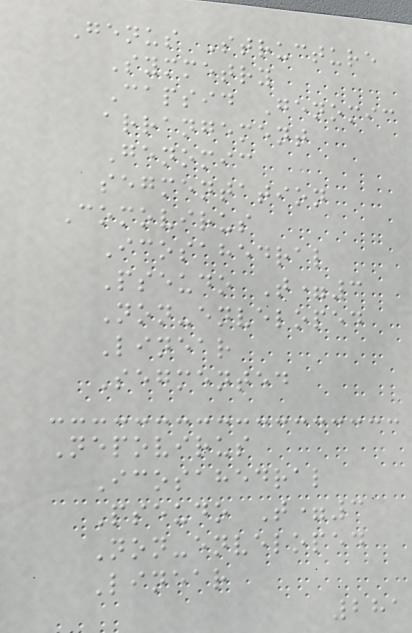Genus Structure
Symmetry
Capsid Genomic
arrangement
Genomic
segmentation
Comovirus
Icosahedral
Pseudo T=3
Non-enveloped
Linear
Segmented
Nepovirus
Icosahedral
Pseudo T=3
Non-enveloped
Linear
281
